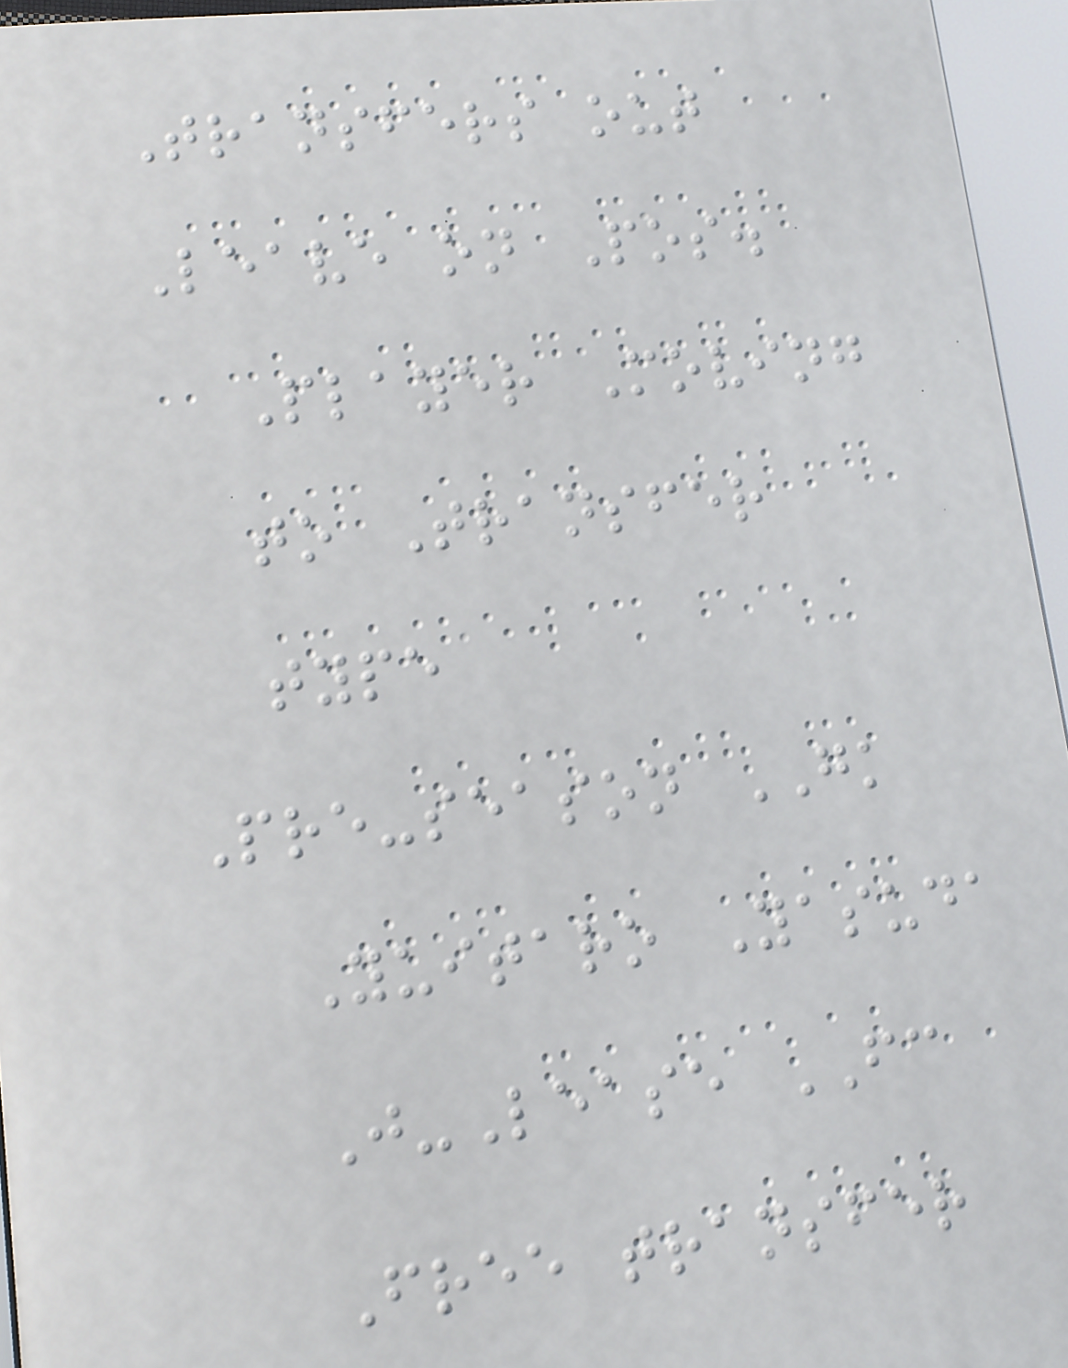Transfers out
Leave on Pos.
Player Moving
to Transfer
type
Pre-season GK
Yuitaro Yasuda
J-Lease FC
Free transfer
